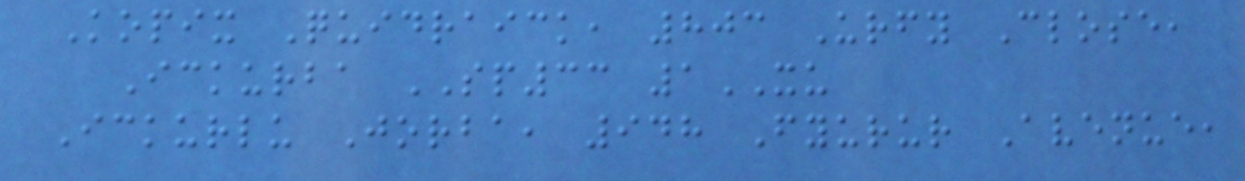Kopix Quidraick, 803 Urfy Close,
Ickurba SP33 1XU
Ickurlu Jorba, 948 Fyurur Avenue,
